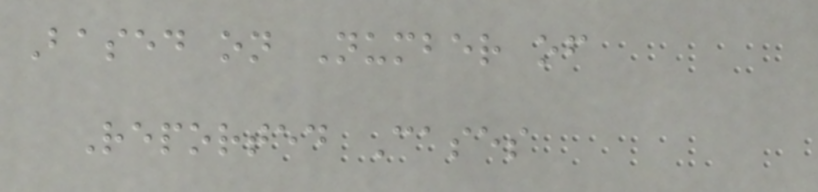Based on Number of
Reported Cases
